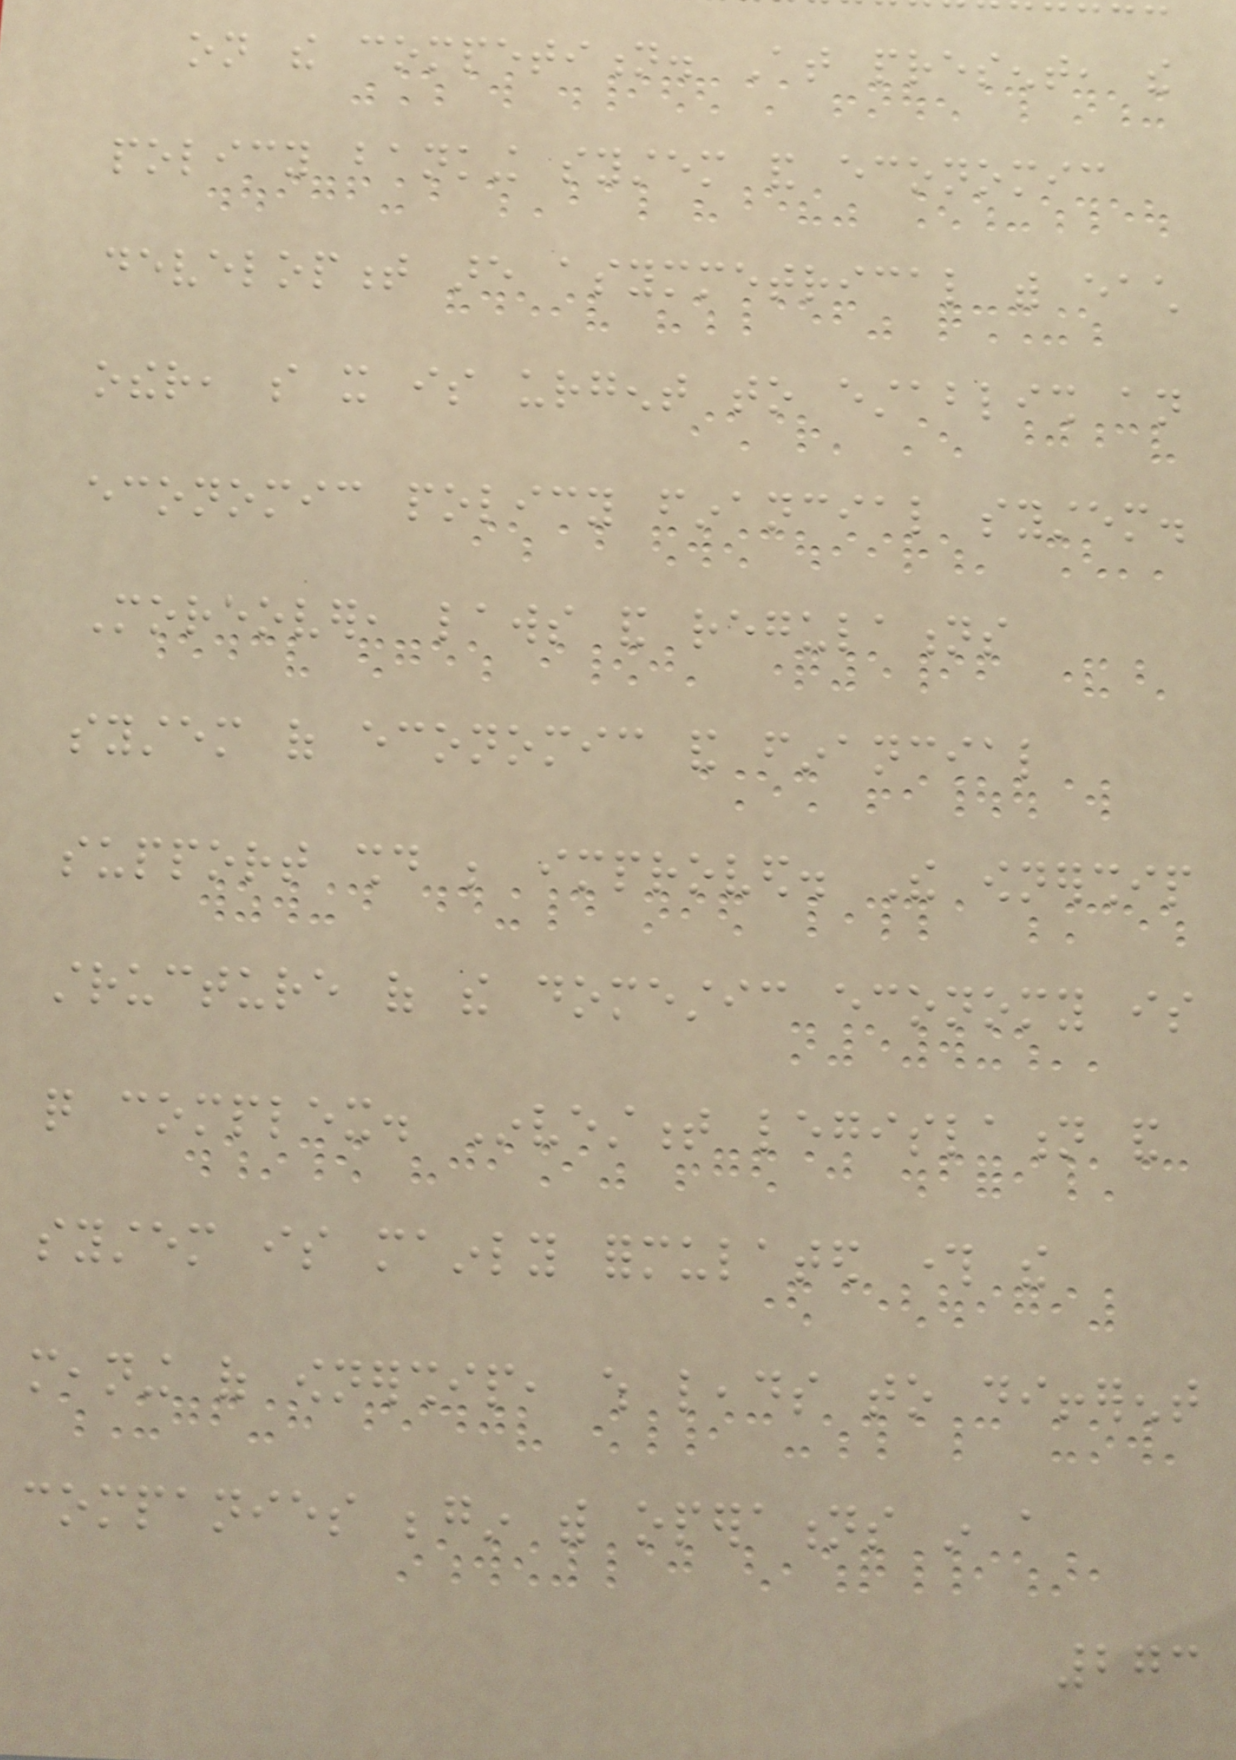on the competition. At present, the
policy banking system and economic
development are asymmetrical with each
other, so it is urgent to establish an
economic policy financial system.
Moreover, laws and regulations
system of economic and financial
support should be improved. The ownership
structure of the domestic economy is
quite complex. Investment legislation and
system is mainly formulated through the
meaning of ownership, which leads to different
companies begin with operations in a
273
